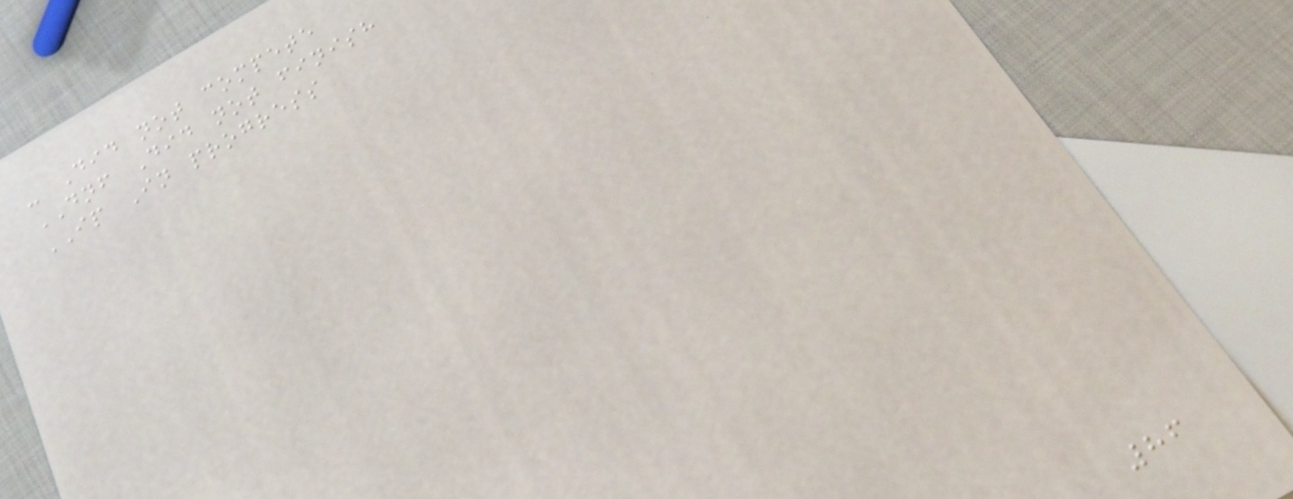- Did not compete
DNF Did not finish
IP In progress
86
